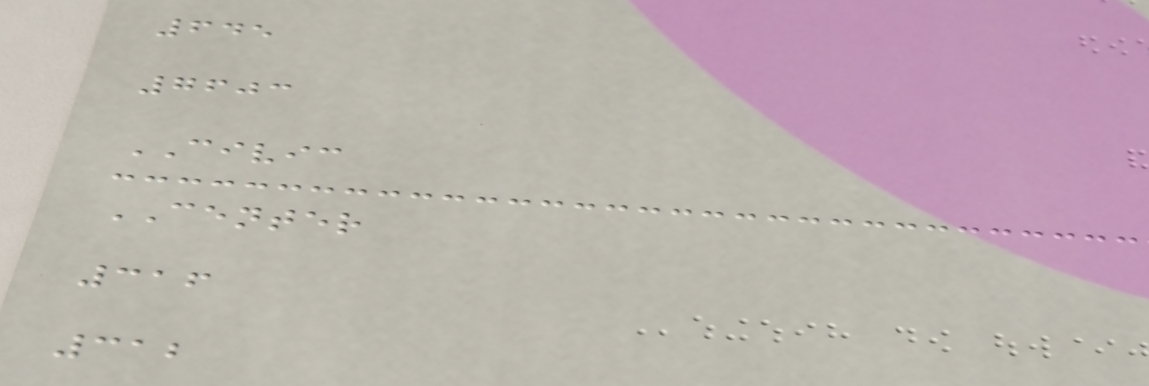645
7603
CIVIC
CENTER
316
312
